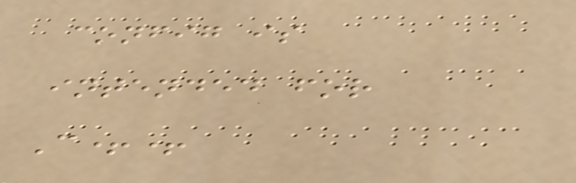config is
intended for
C++
